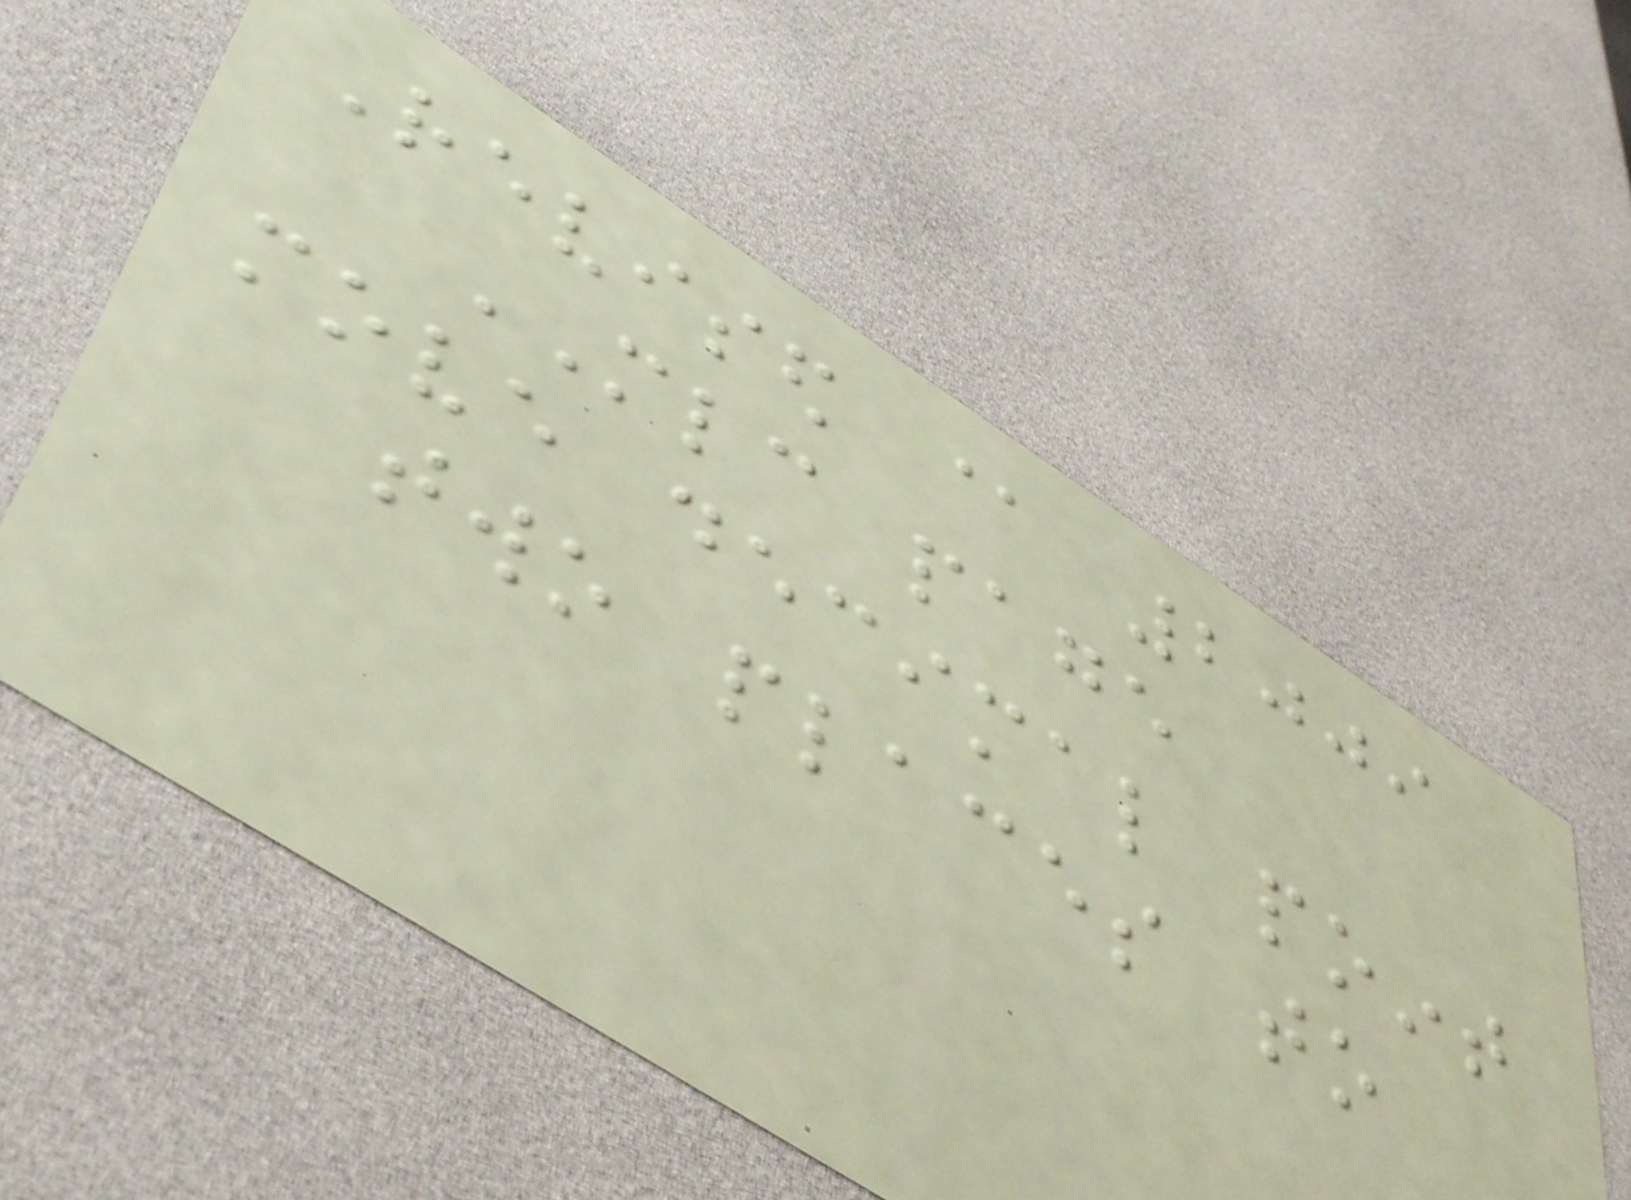Revised @ 2009
MLC page
move decimal point
two places to
